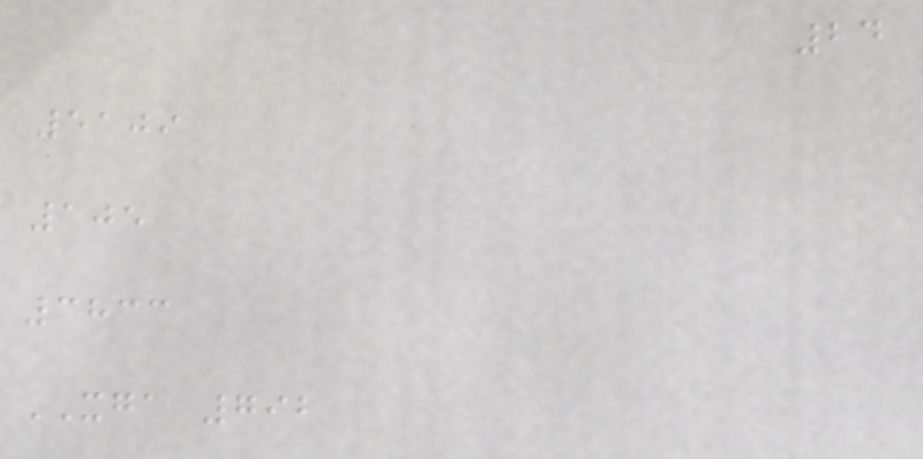24
5109
105
3833
XGA 792
